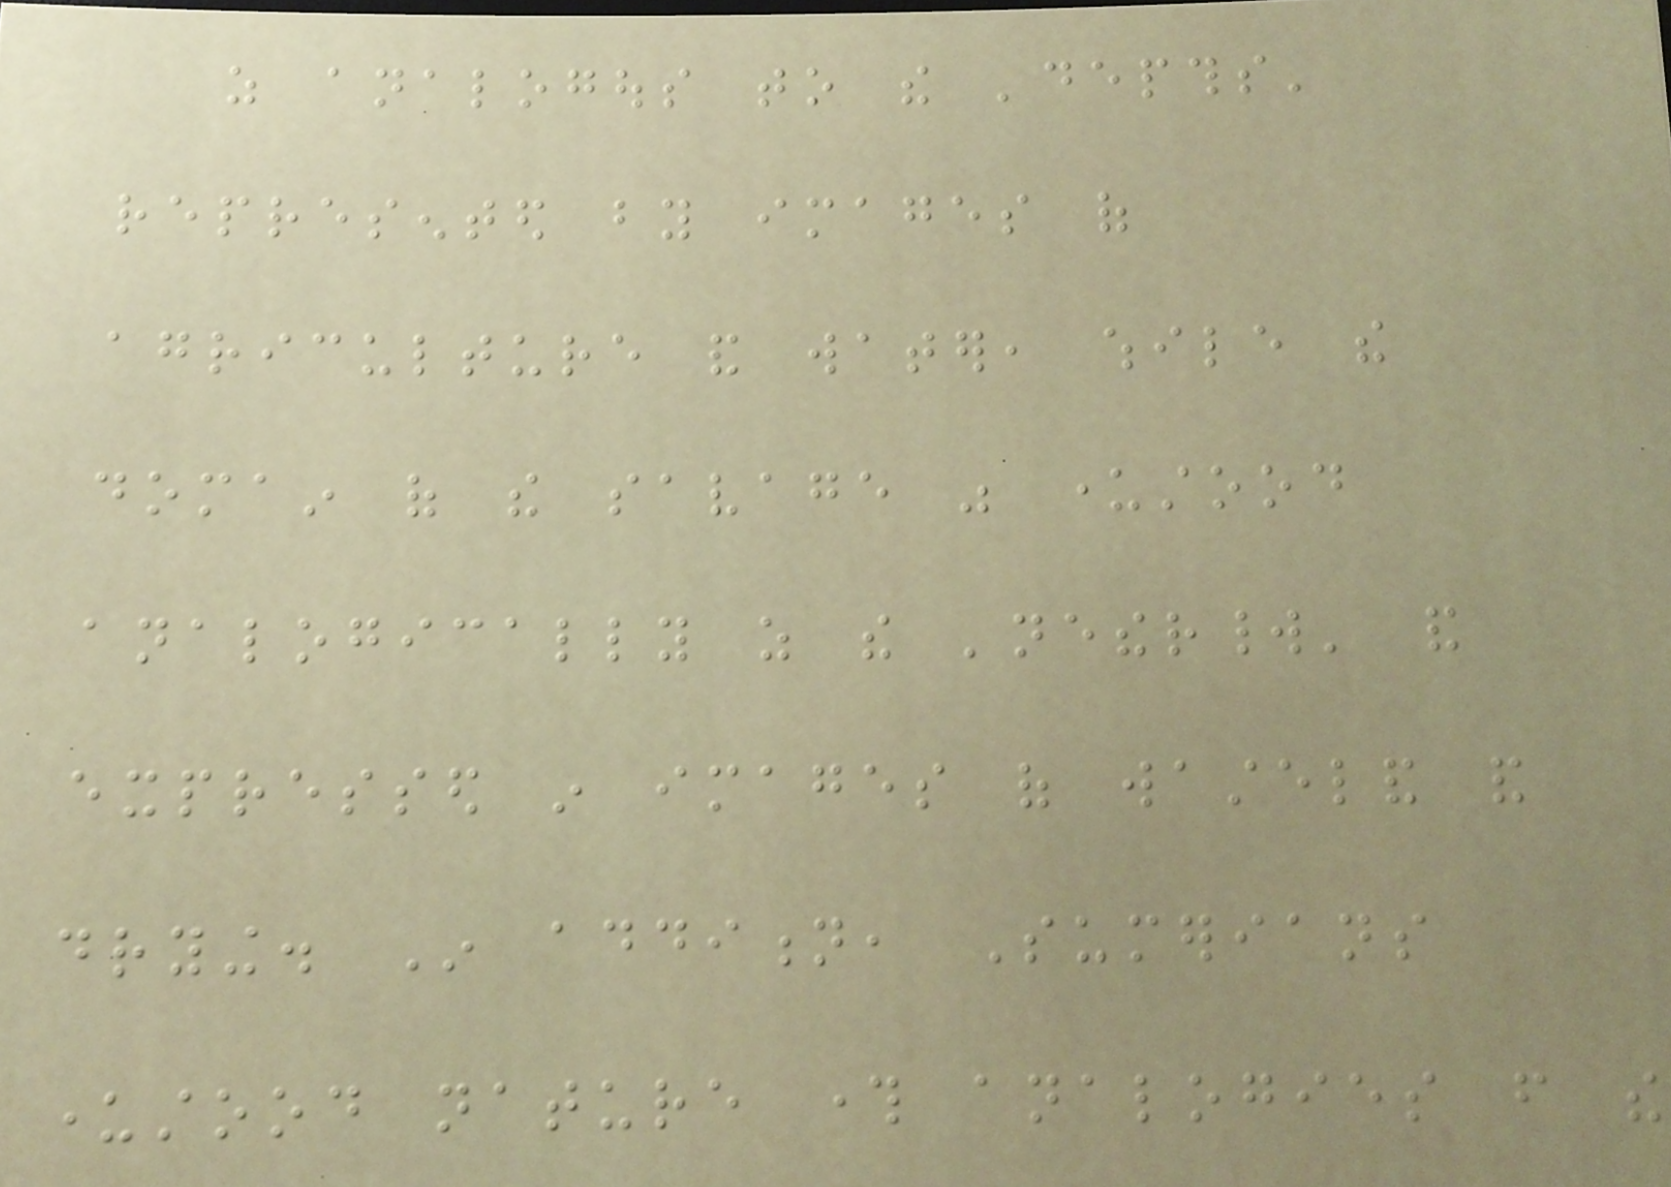as analogous to the 'depths'
represented by images of
agriculture and water, while the
domain of the savage was understood
analogically as the 'netherworld' and
expressed in images of wasteland and
drying. In addition, Sumerians
understood nature through analogies from the
